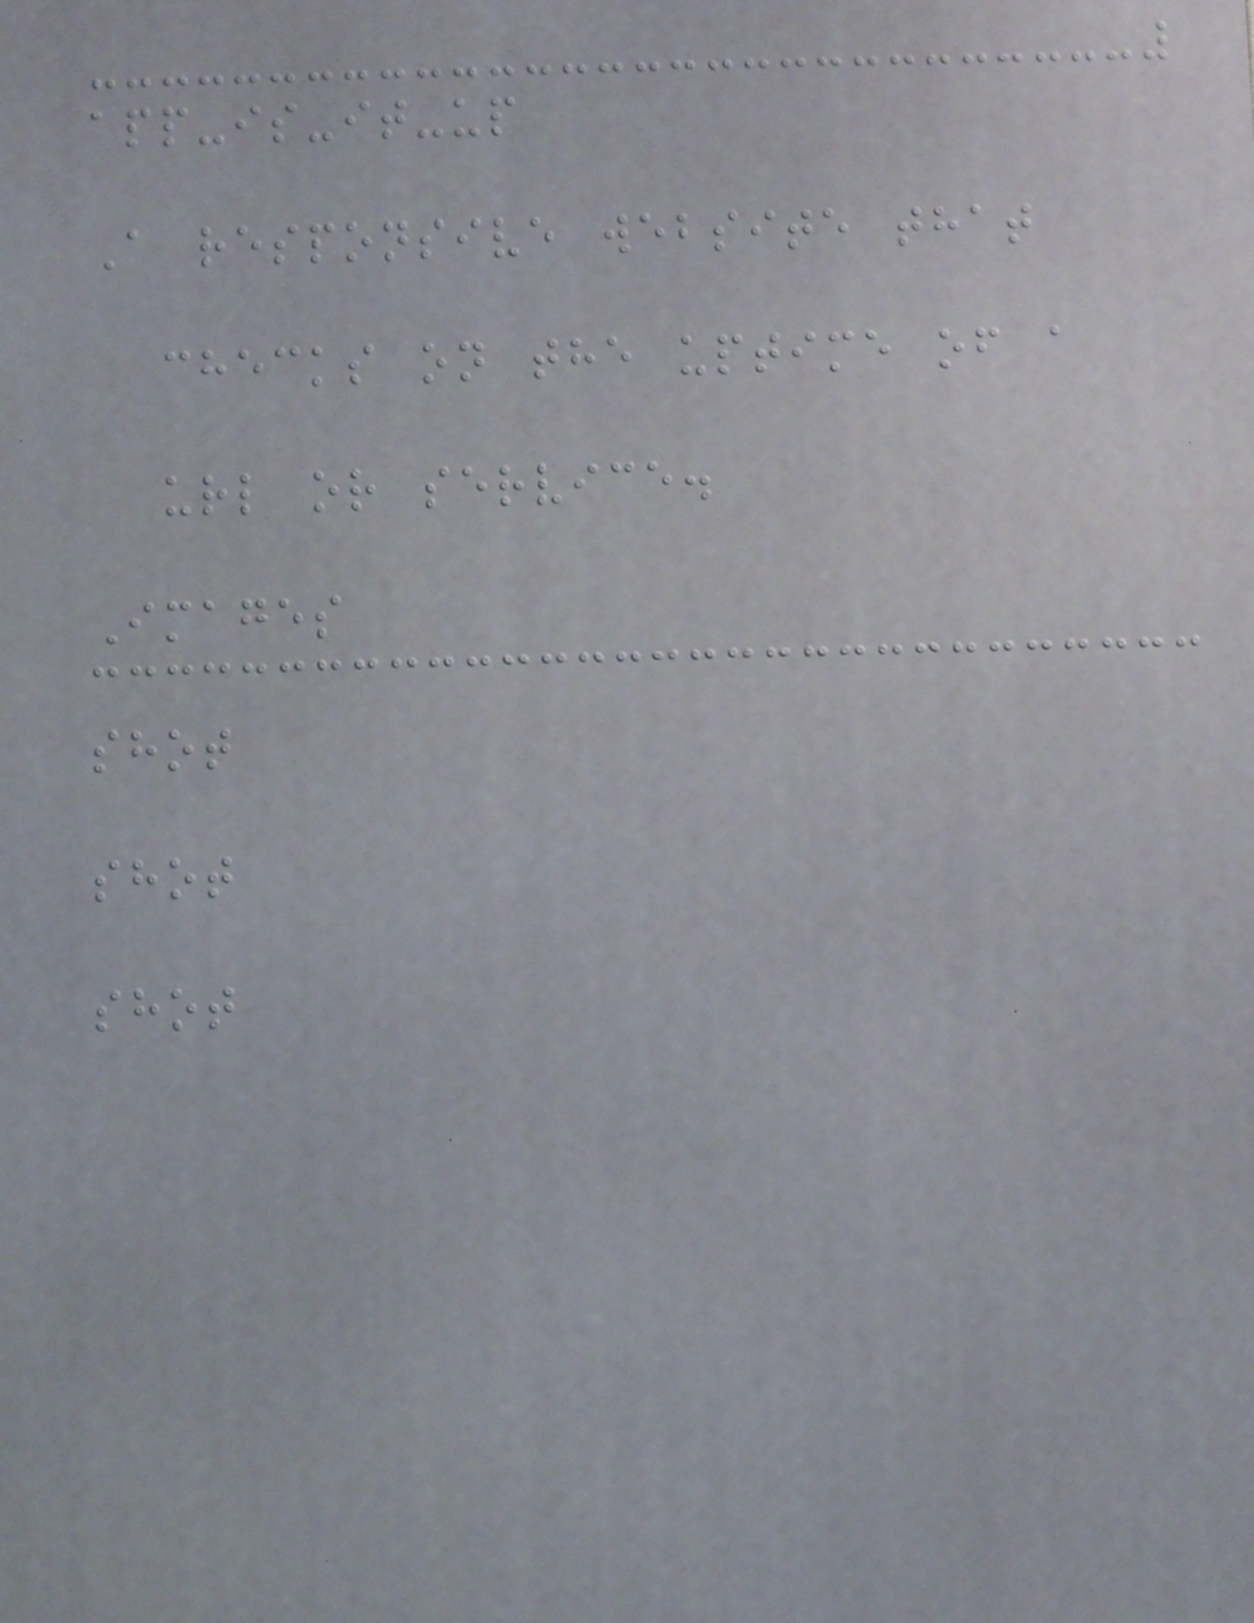app-is-it-up
A responsive website that
checks on the uptime of a
url or service.
Images
shot
shot
shot
